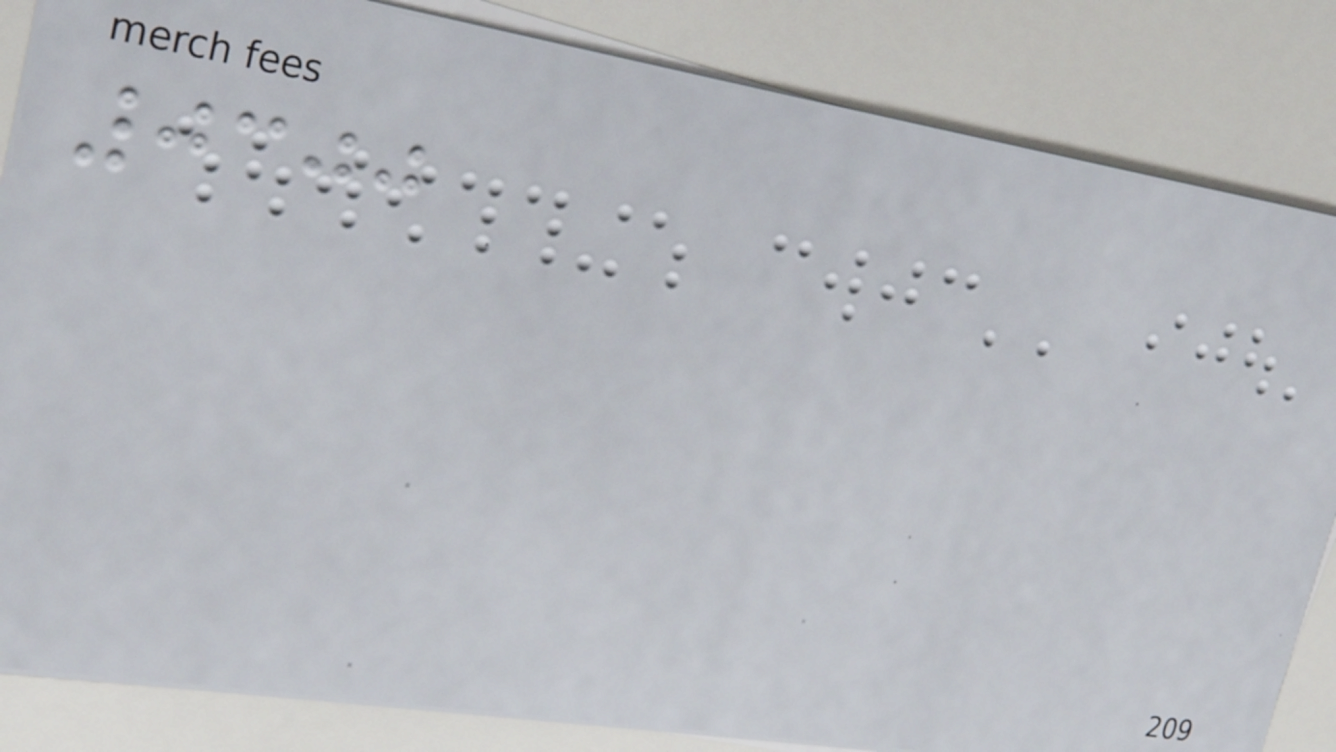0300
